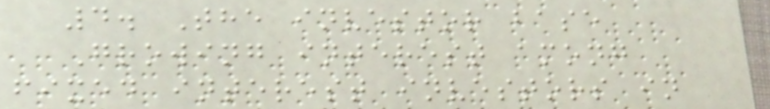4. The investor base
Growing interest among
fixed interest investors in
